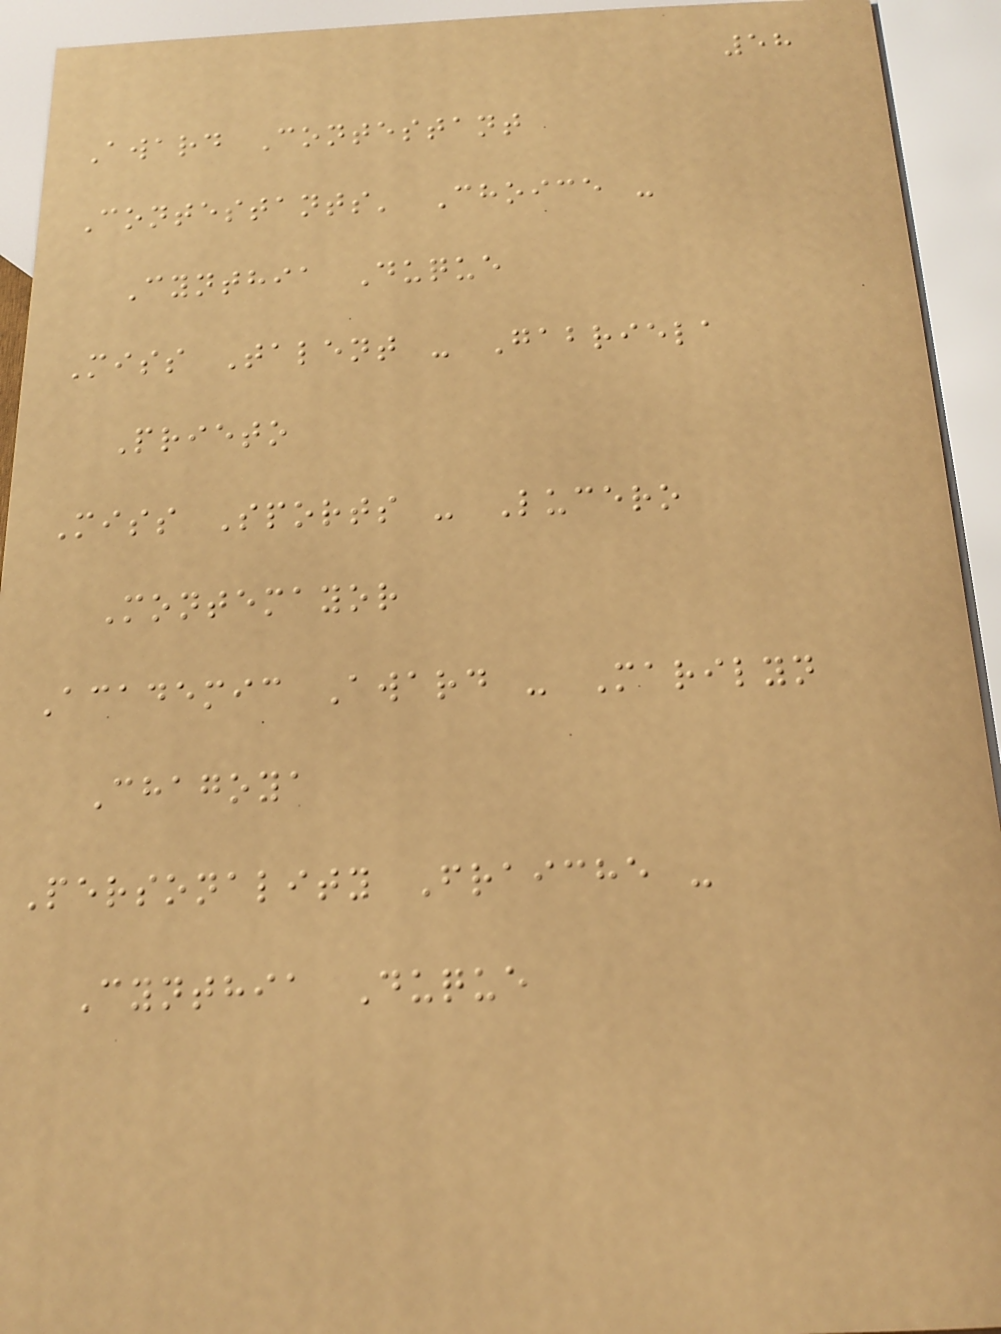58
Award Contestant
Contestants' Choice -
Cynthia Duque
Miss Talent - Gabriela
Prieto
Miss Sports - Lucero
Montemayor
Academic Award - Marilyn
Chagoya
Personality Fraiche -
Cynthia Duque
